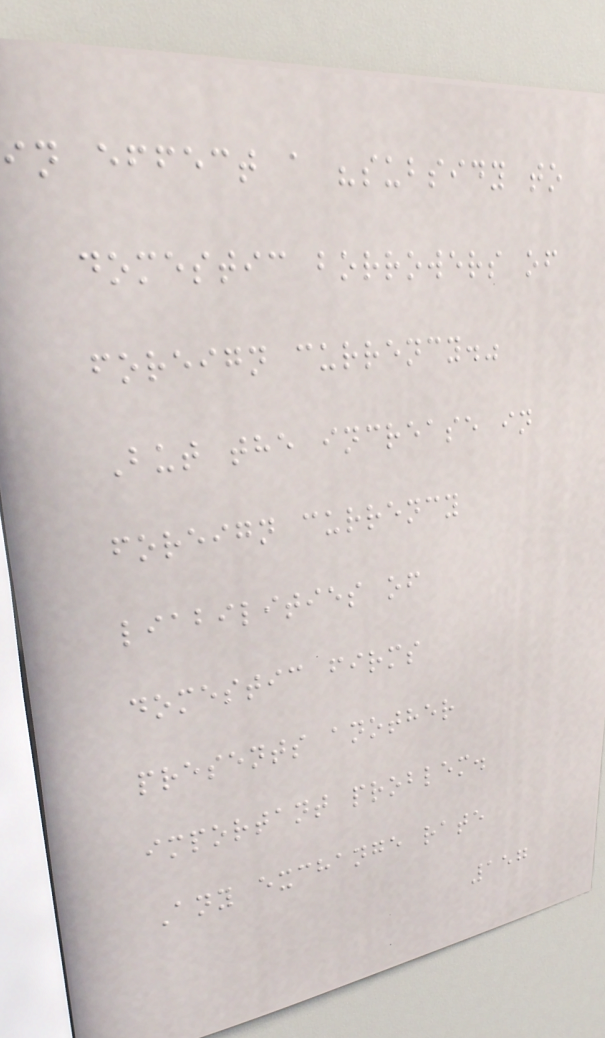in effect a "subsidy to
domestic borrowers of
foreign currency."
But the increase in
foreign currency
liabilities of
domestic firms
presents another
important problem.
Any exchange rate
157
